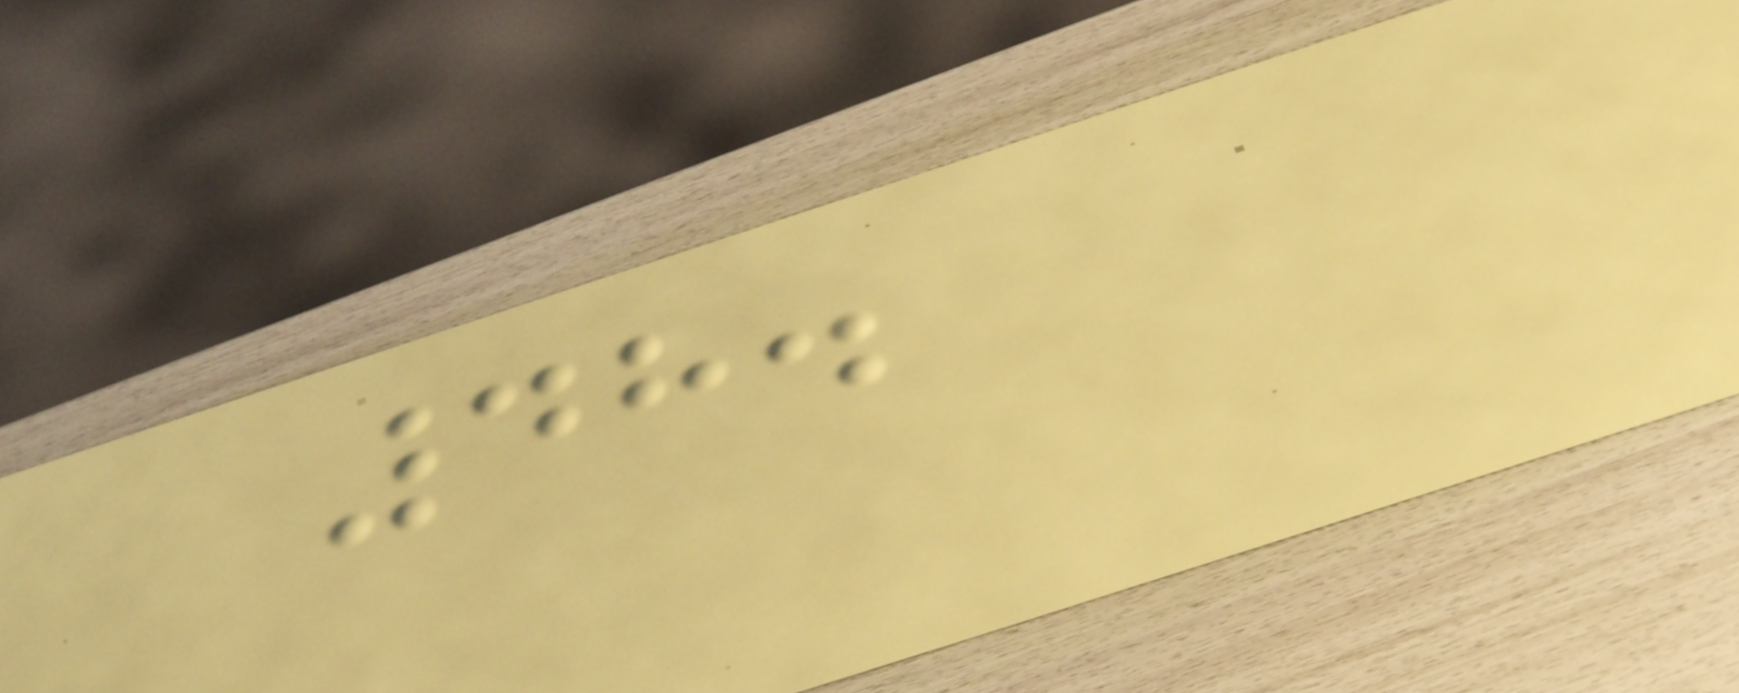48.
